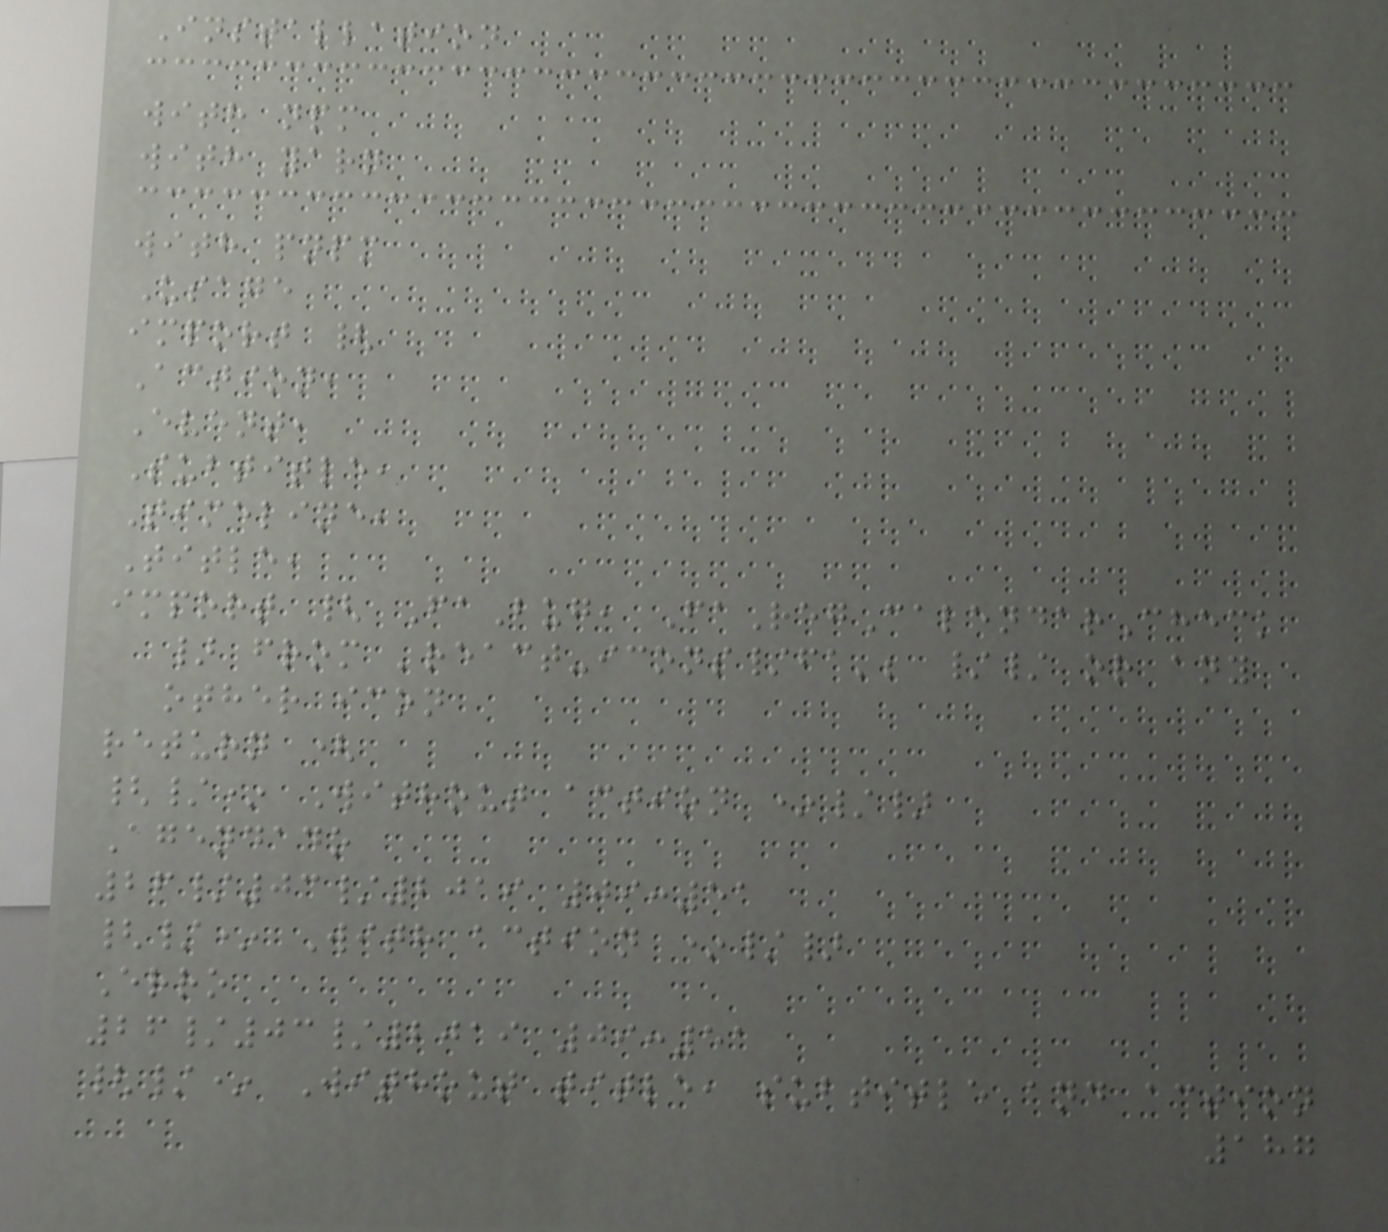Installation
with npm
with yarn
with pnpm
Usage
import {
Action,
Event,
Subtitle,
Timeline,
Title,
import { FaBug, FaRegCalendarCheck
} from 'react-icons/fa'; // or any
other icon
return (
{/* Without action */}
Agendado
26/03/2019 09:51
{/* With action */}
Erro
26/03/2019 09:51
{/* Without title, subtitle and action
187
